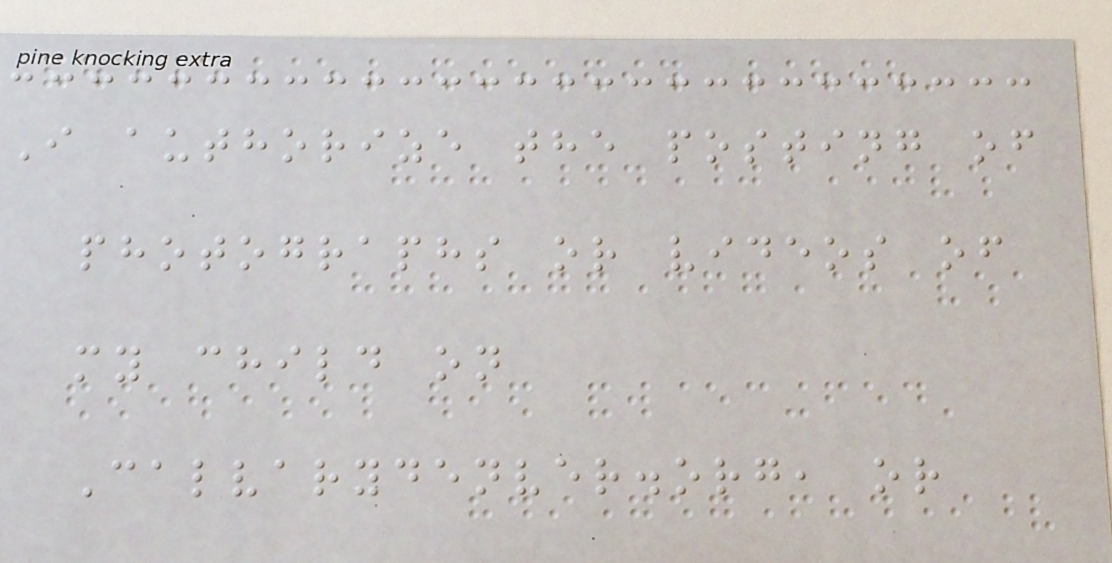I authorize the posting of
photographs or videos of
my child on
Calvarydenver.org, or
